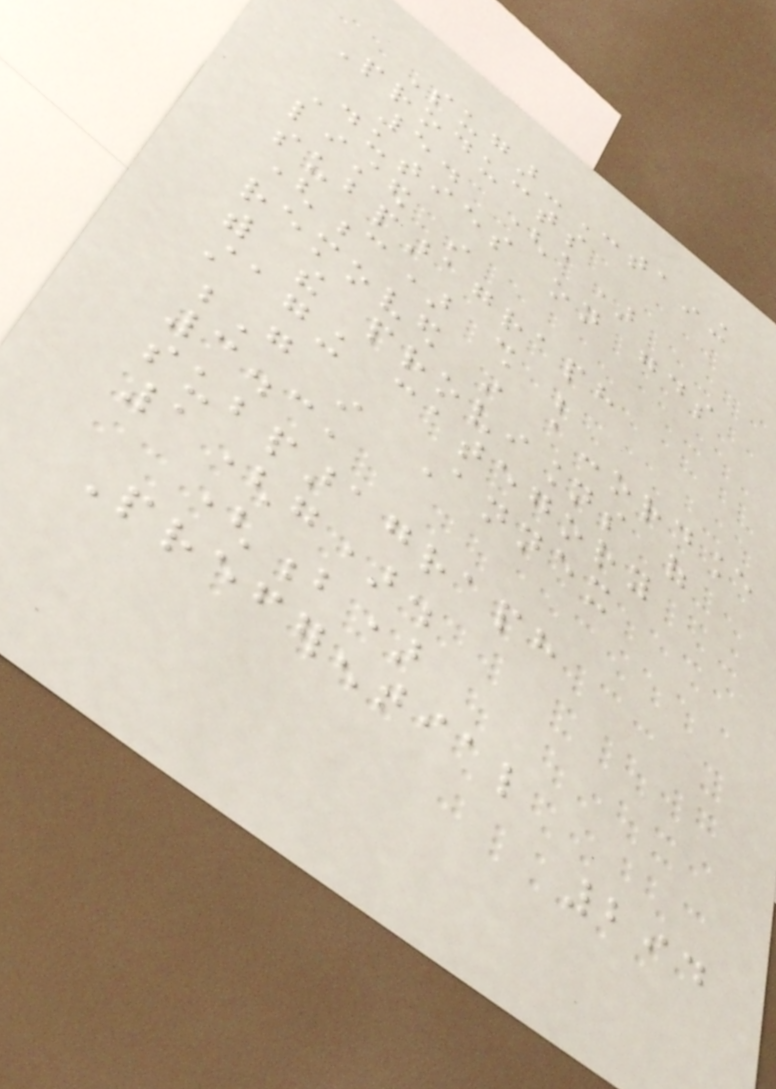Sugar-Containing
Products
5. (a)
Duties on goods
listed in
subparagraph
(c) shall be
removed in accordance
with the provisions of
staging category
G in Annex
3.3,
subparagraph
1(g).
(b)
Preferential
294
